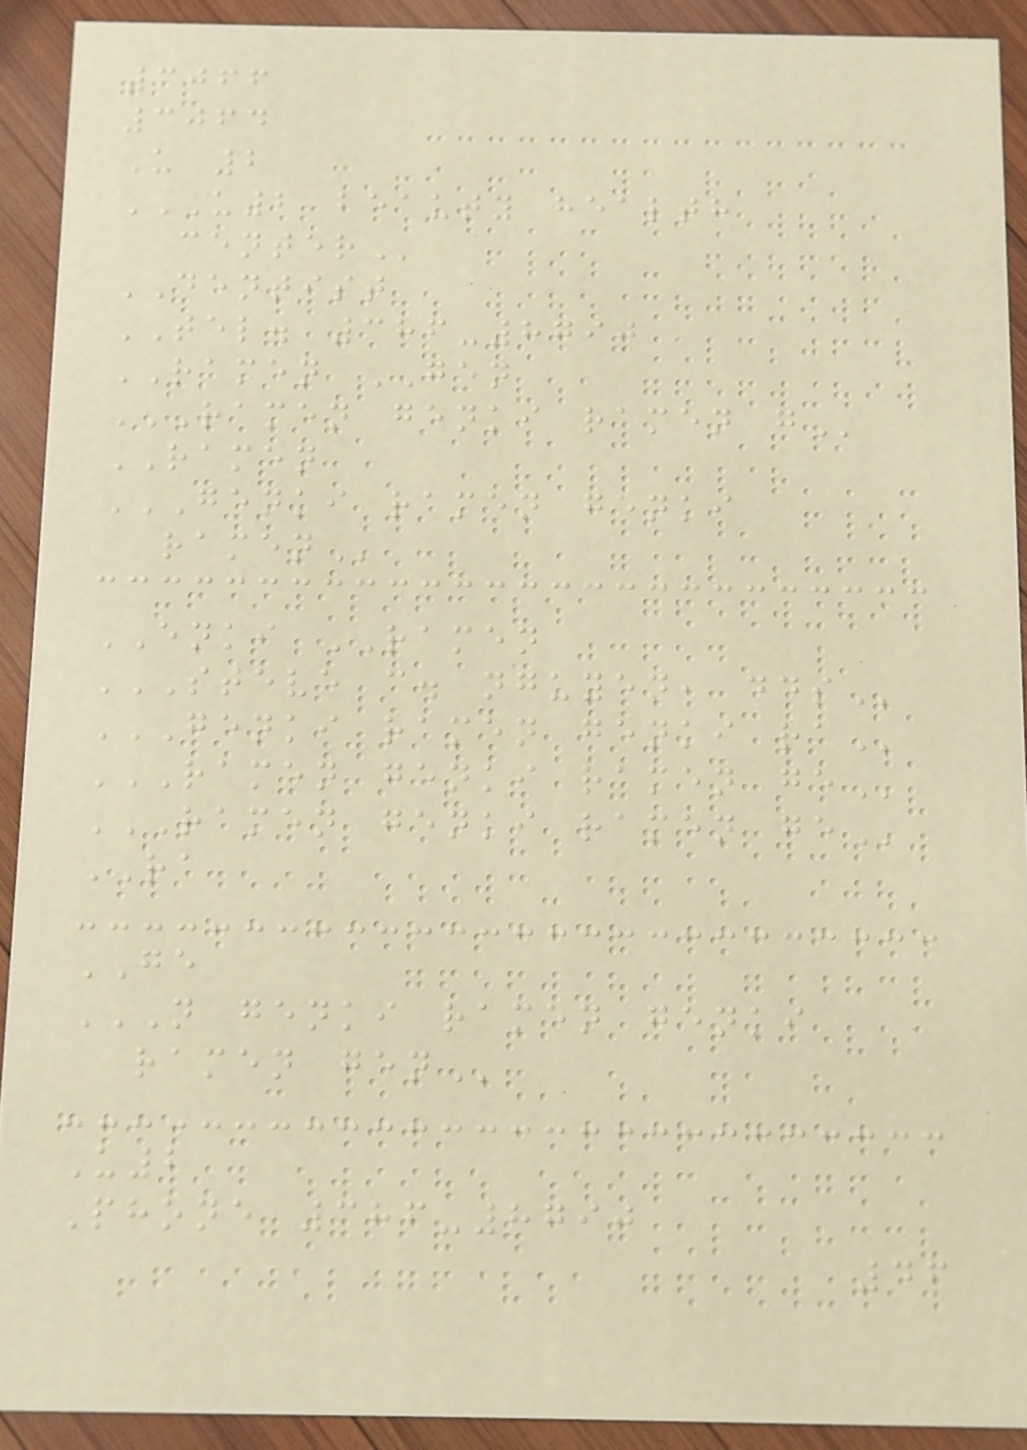3066
3064
U 2
U2 BEAUTY HEALTH
CENTER
DENTIST
TEL. 386-8790
RAMEN GEN
RAMEN GENKI RAMEN G
RAMEN
GENKI RAMEN GENKI
RAMEN
ENKI RAMEN
STEVE C. NGUYEN, DDS
GENKI RAMEN GENKI RA
RAMEN GENKI RAMEN GE
RAMEN GENKI RAMEN GE
RA
GE
N GENKI RAMEN GENKI
RAMEN GEN
U2
Phone 386-8790
46
